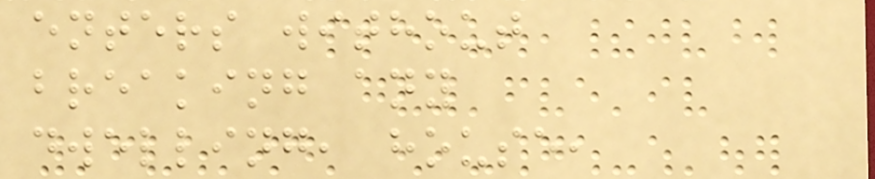enters without
breaking any
dwelling, house,
